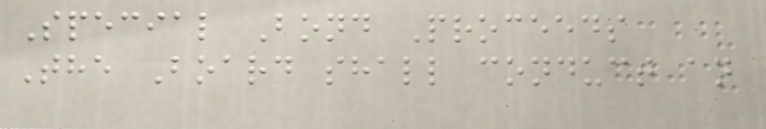Special Bond Proceeds
The Board shall conduct an
